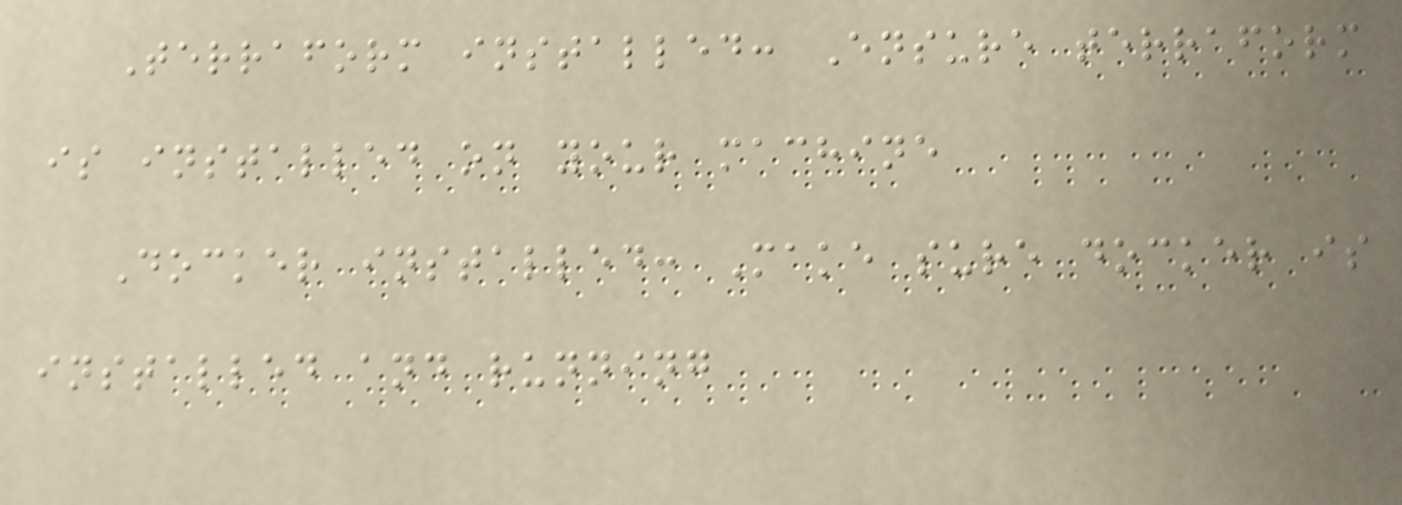Terraform installed: Ensure terraform
is installed on your machine
Docker installed: Make sure docker is
installed and running
